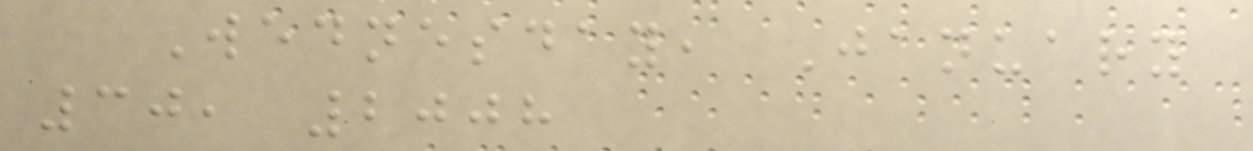Wednesday, January
30, 2008
